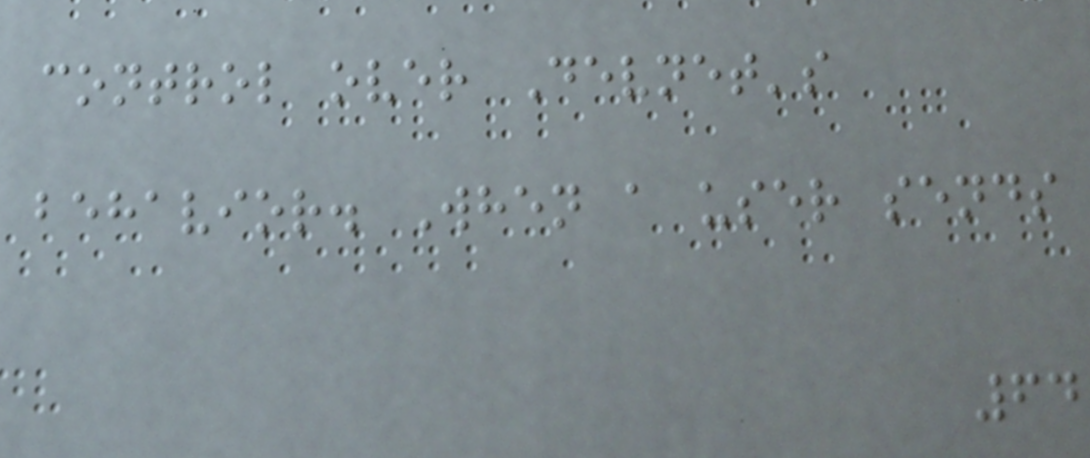control over Devnet's
behavior. When a user sends
64
